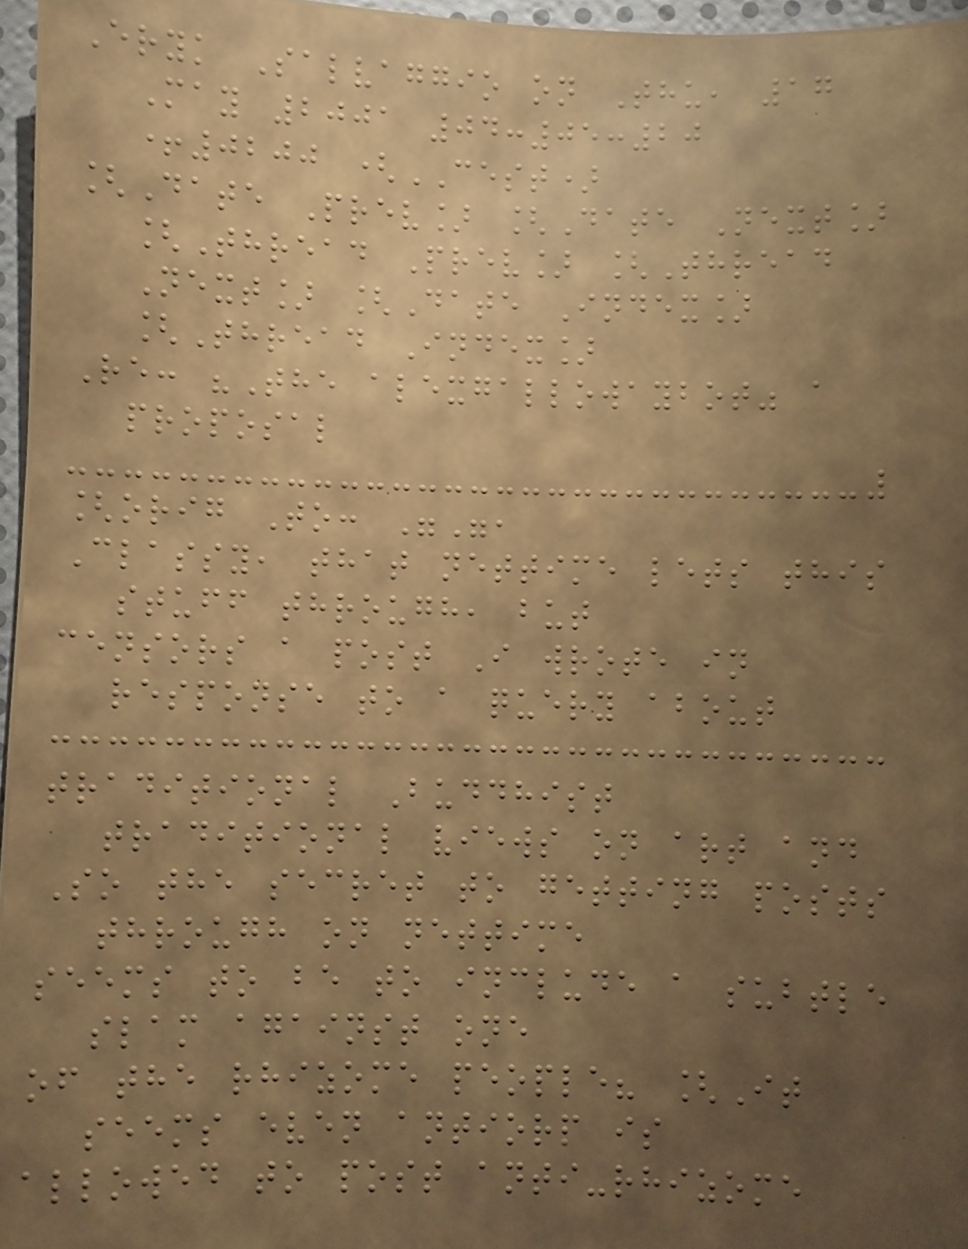Eryk Salvaggio on Thu, 17
May 2001 04:05:20
+0200 (CEST)
[Date Prev] [Date Next]
[Thread Prev] [Thread
Next] [Date Index]
[Thread Index]
Re: "The alexgallowaybot" a
proposal
[orig To: "",
Classy, that nettime lets this
stuff through, but
censors a post I wrote in
response to a query about
traditional Buddhist
traditional views on art and
So the secret to getting posts
through on nettime
seems to be to include a subtle
slam against one
of the rhizome people? [It
seems even antiorp is
allowed to post anti-rhizome
